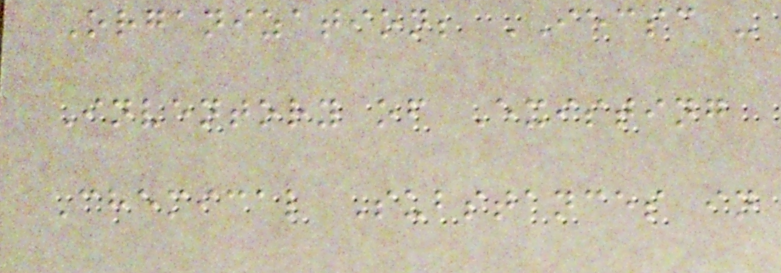Organization; IECSC -
Inventory of Existing
Chemical Substances in
